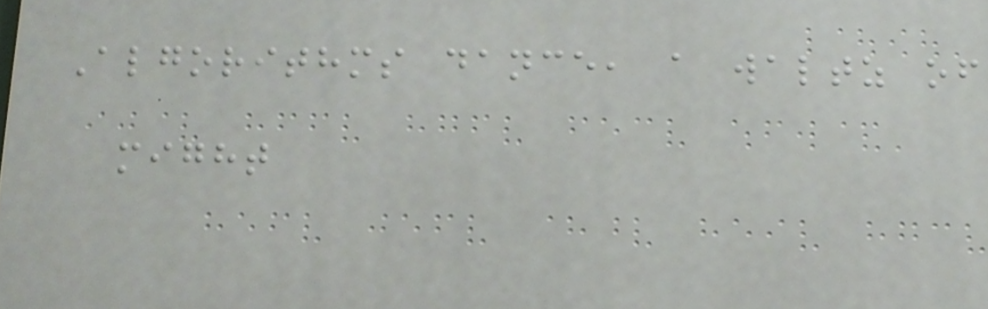Algorithms dance, a waltz of
might
